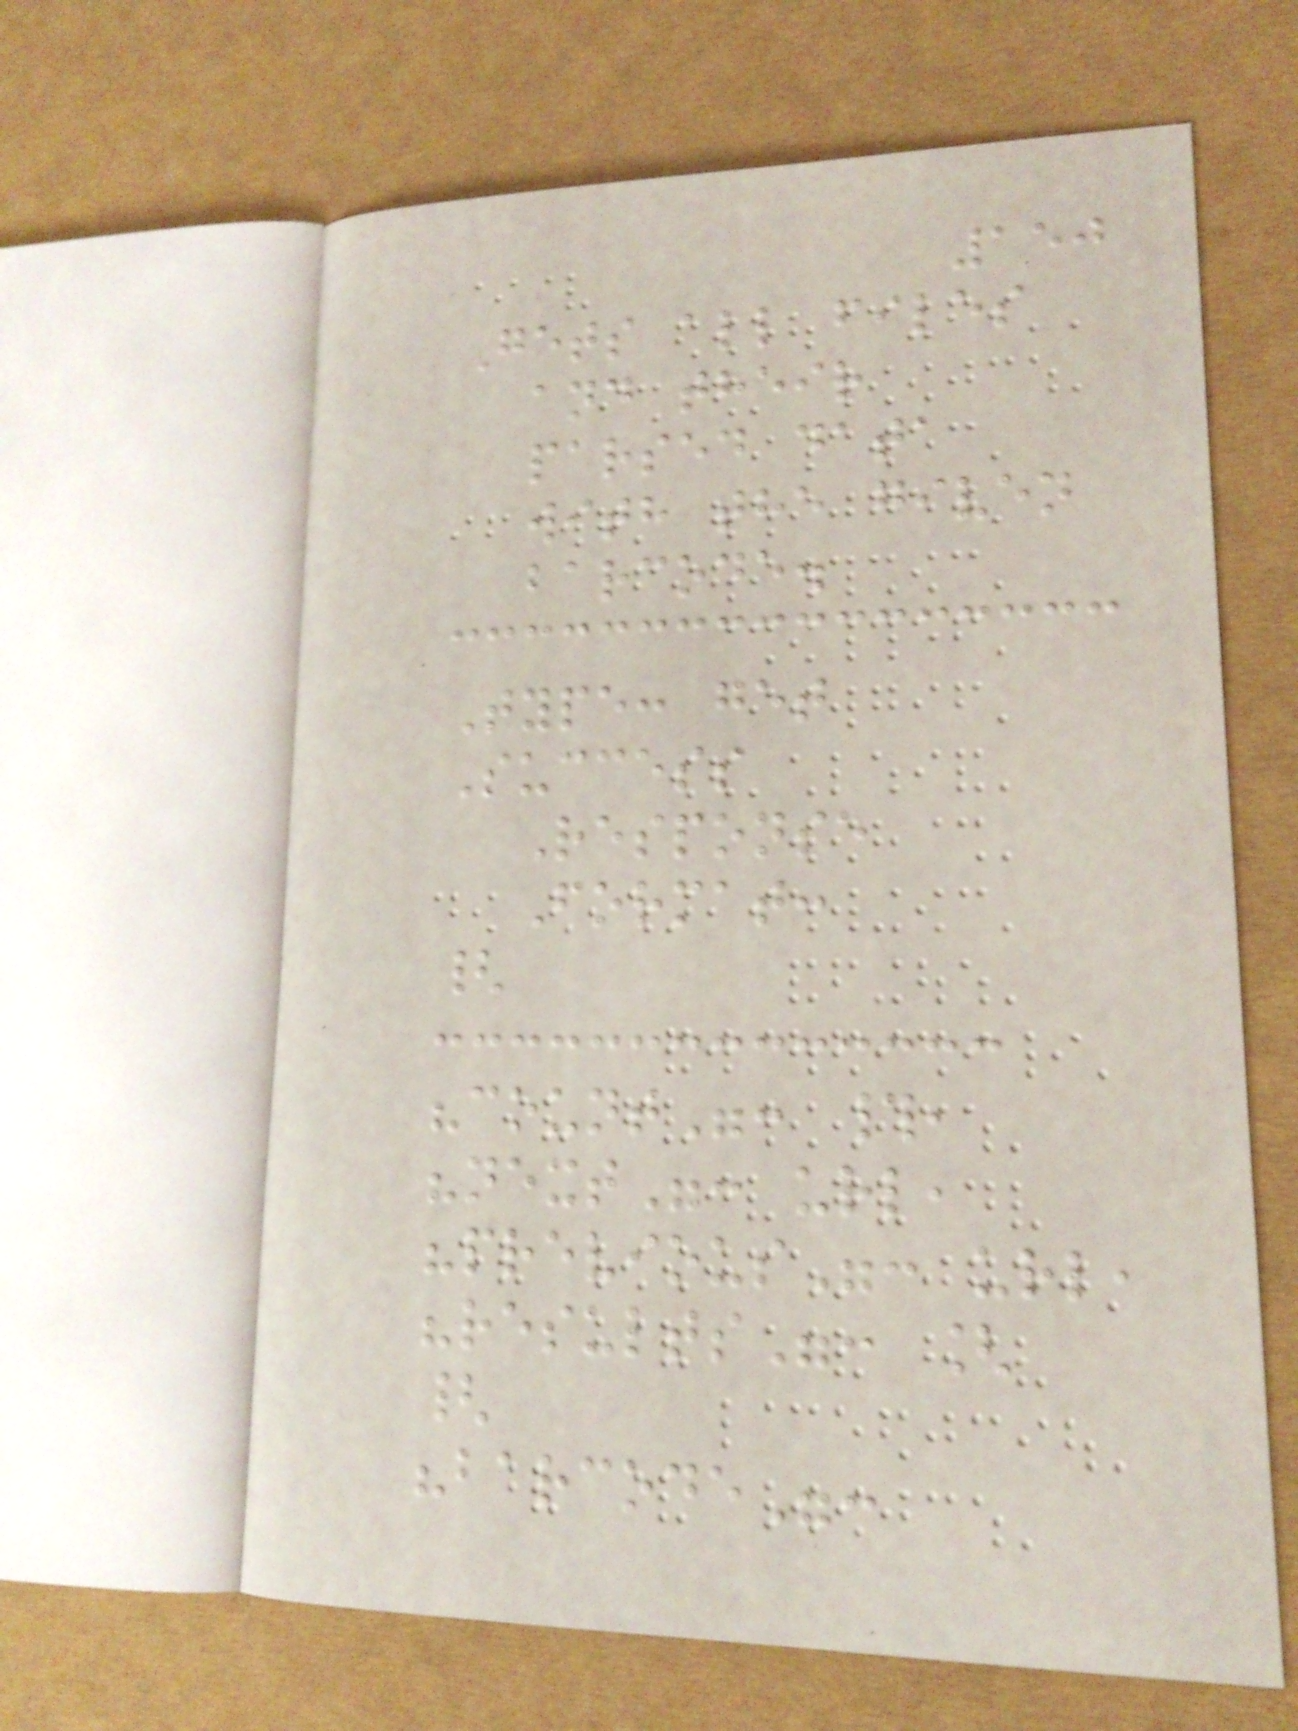150
Gets all files
and their
parsed data
with the given
barcode.
Type: get
Success
Response
Format:
{
"count": #,
"next": url,
"previous": url,
"results": [
{
"barcode":
